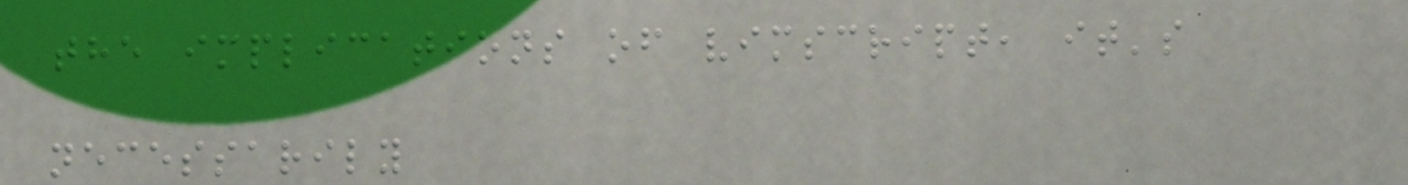the implications of vimscript, it's
necessarily
